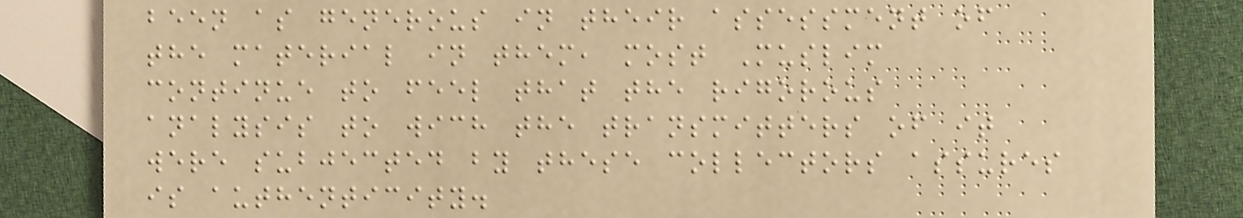been as generous in their assessment of
the material in them, most Muslim
continue to feel that the rigorous
analysis to wich the transmitters of it
were subjected by these collectors assures
is authenticity.
